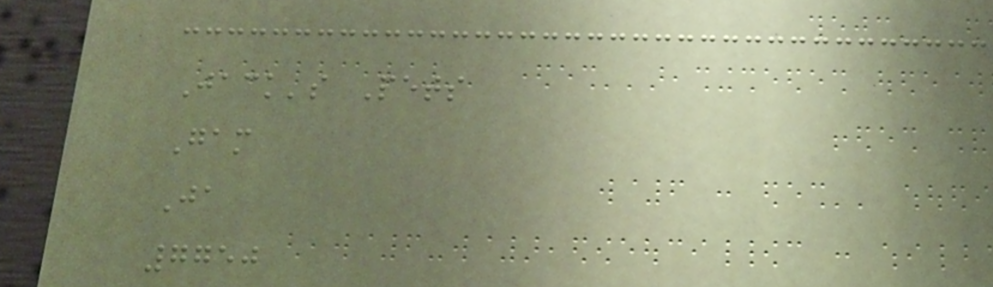Jack's Pets
Gam
Ja
7750
